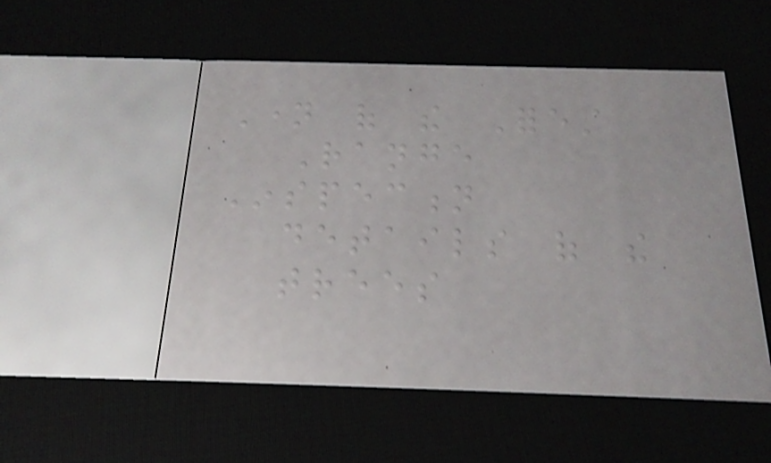Name of the Forest
Range
Inspection
details of the
trees
